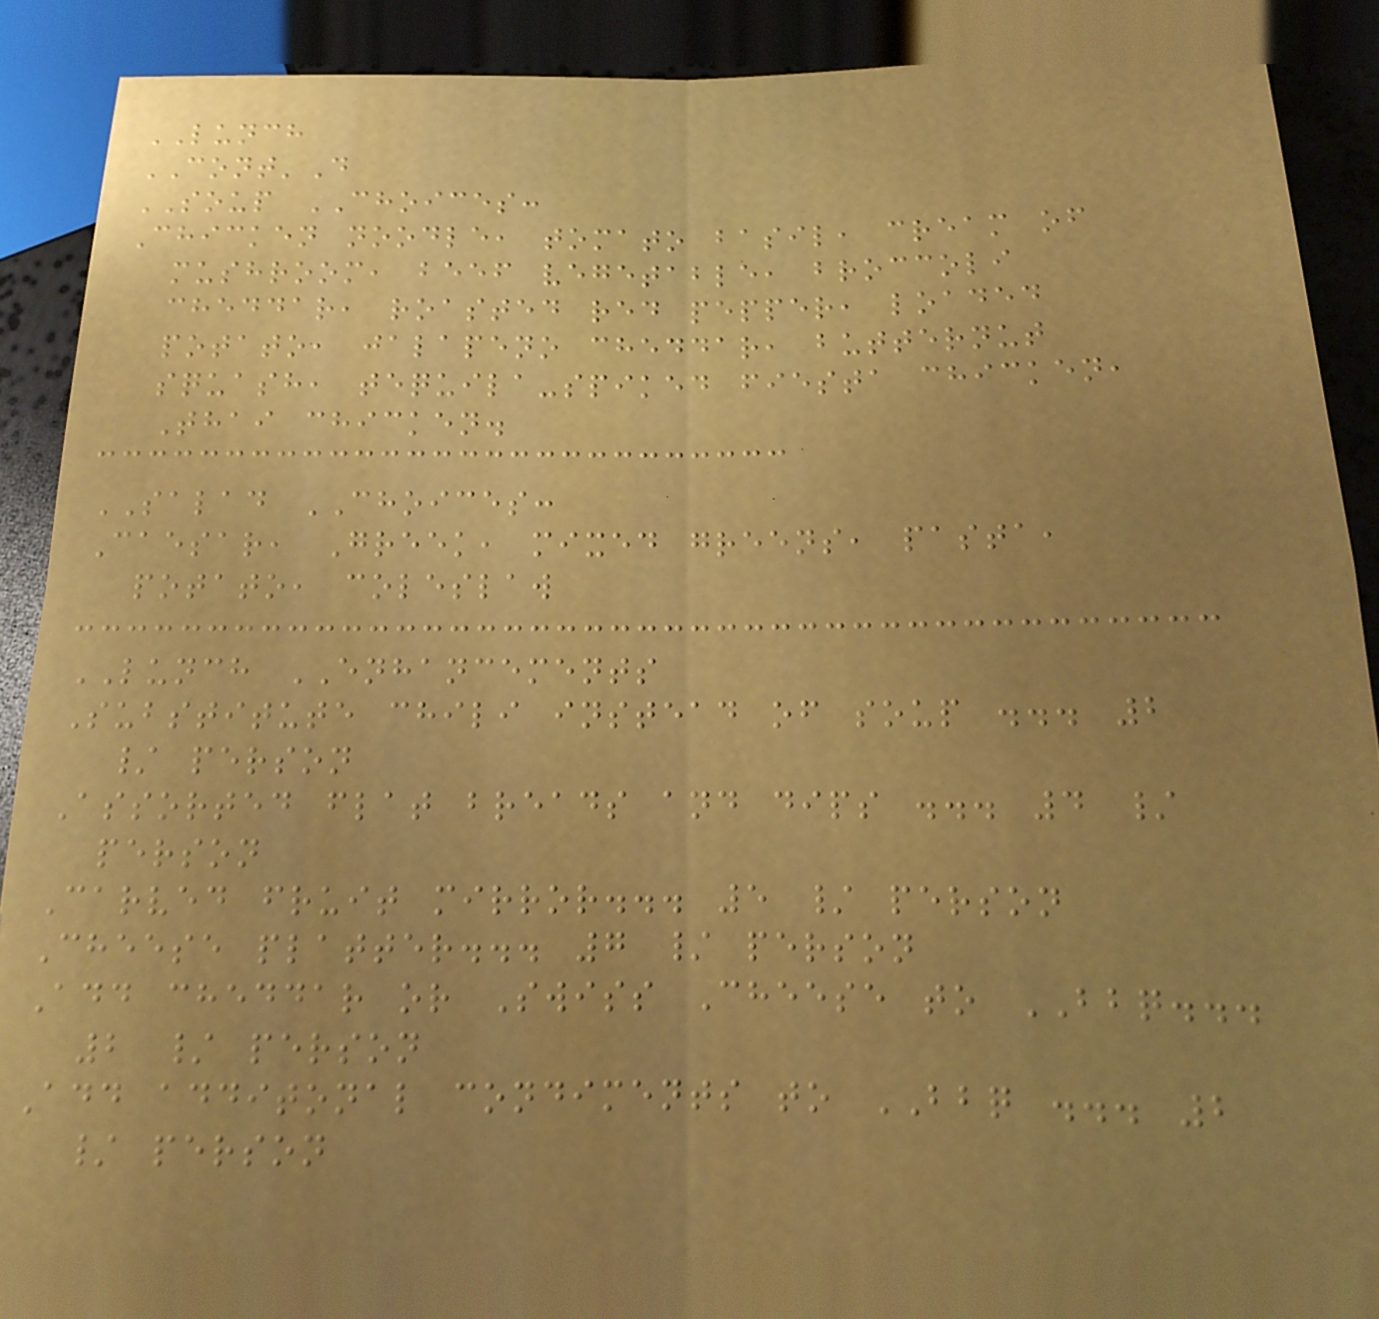LUNCH
CONT'D
SOUP CHOICES:
Chicken noodle, tomato basil, cream of
mushroom, beef vegetable, broccoli
cheddar, roasted red pepper, loaded
potato, jalapeno cheddar, butternut
squash, tequila-spiked fiesta chicken,
Thai chicken.
SALAD CHOICES:
Caesar, Greek, mixed greens, pasta,
potato, coleslaw
LUNCH ENHANCEMENTS
Substitute chili instead of soup ... 2
/ person
Assorted flat breads and dips ... 4 /
person
Carved fruit mirror... 5 / person
Cheese platter... 7 / person
Add cheddar or Swiss Cheese to BBQ...
2 / person
Add additonal condiments to BBQ ... 2
/ person
